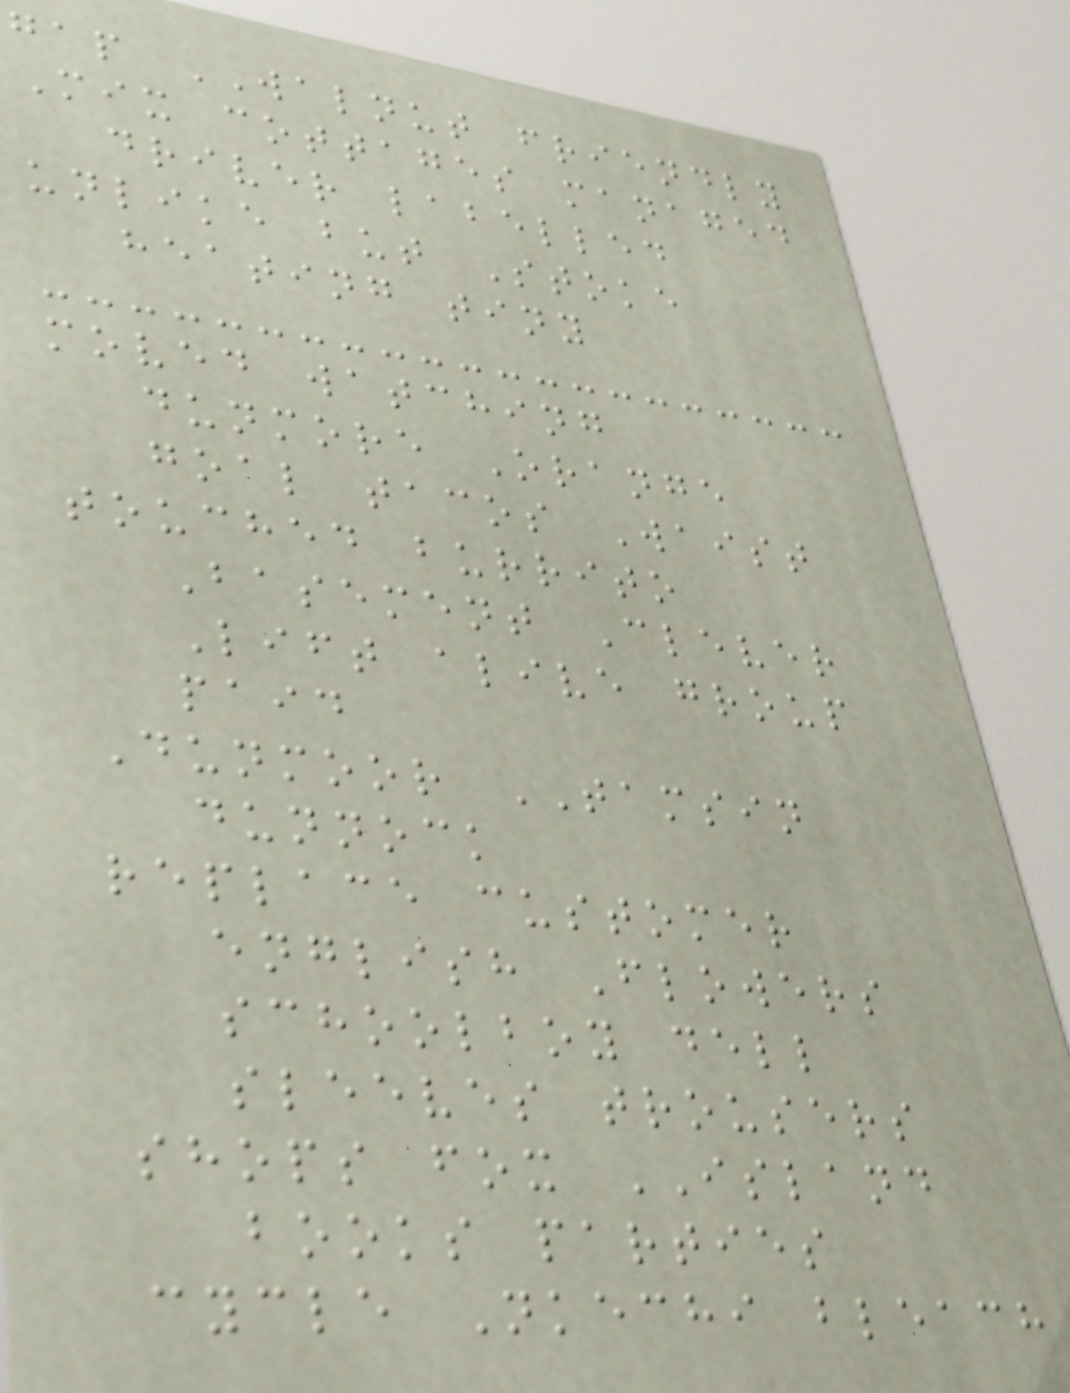gap WALNUT friendly
Mix cottages managed
driver labelled
unlike but Stoke
heating tiny
moved watching
dunmore Orange
goal tacos Waist
touched burrito
Basement Clever
Lift alive group
paid
Dunmoor TAMSIN
dunnock
replace customer
english Flowers
schoolboy dell
sleeves trousers
shops fox ISLAND
books parties
cycle Nkechi bleach
